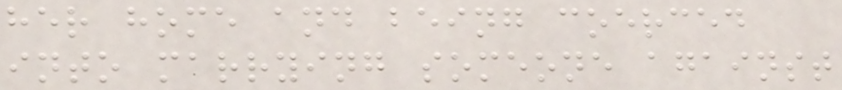her home and being coerced
into marrying someone against
